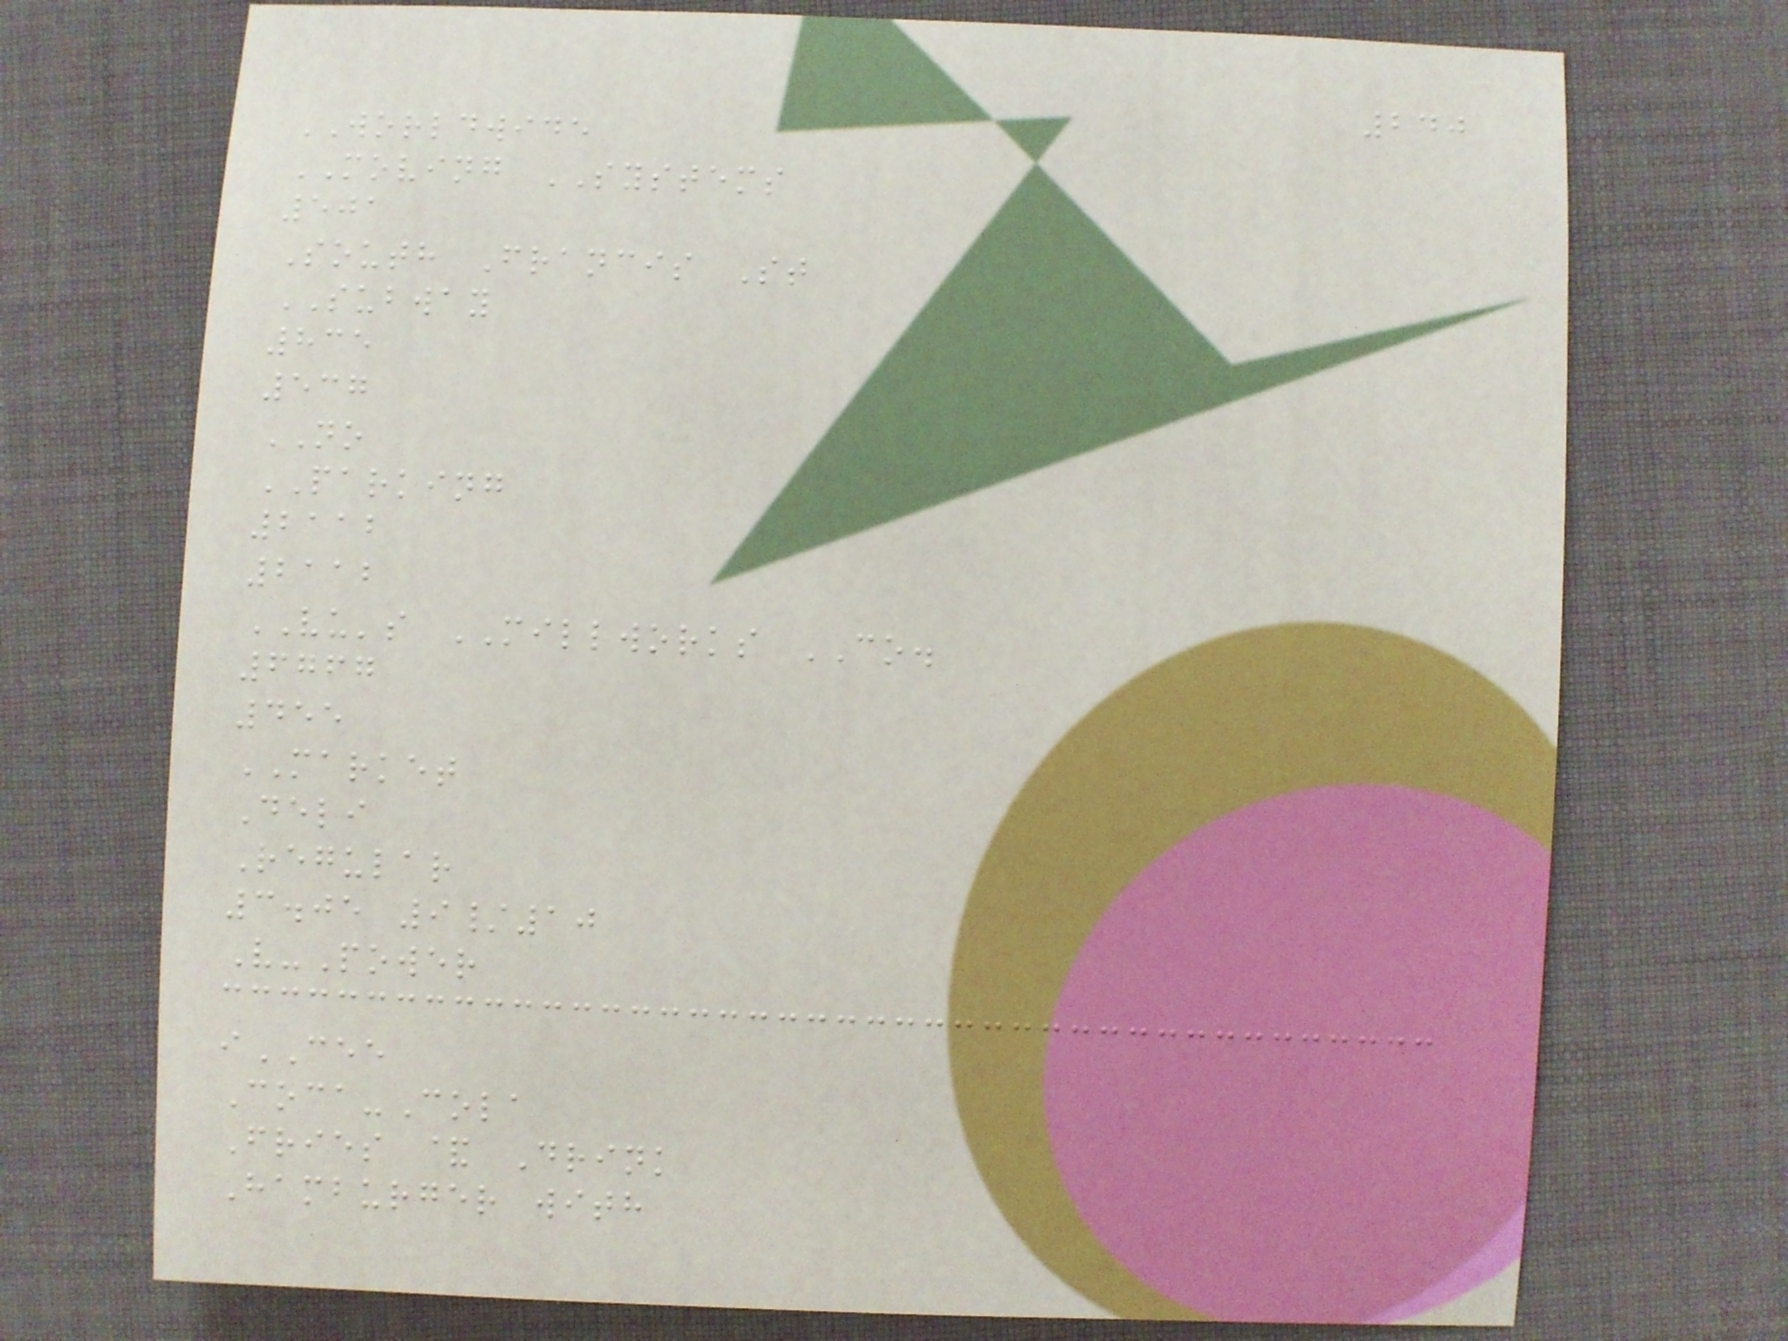240
WORLDWIDE
MOVING SYSTEMS
501
South Francis St
SUBWAY
835
537
NO
PARKING
2112
2112
VU's MILLWORKS CO.
6767
455
MARKET
Deli
Regular
3.05 9/10
V-Power
iCEE
Coca-Cola
Fries & Drink
Hamburger with
